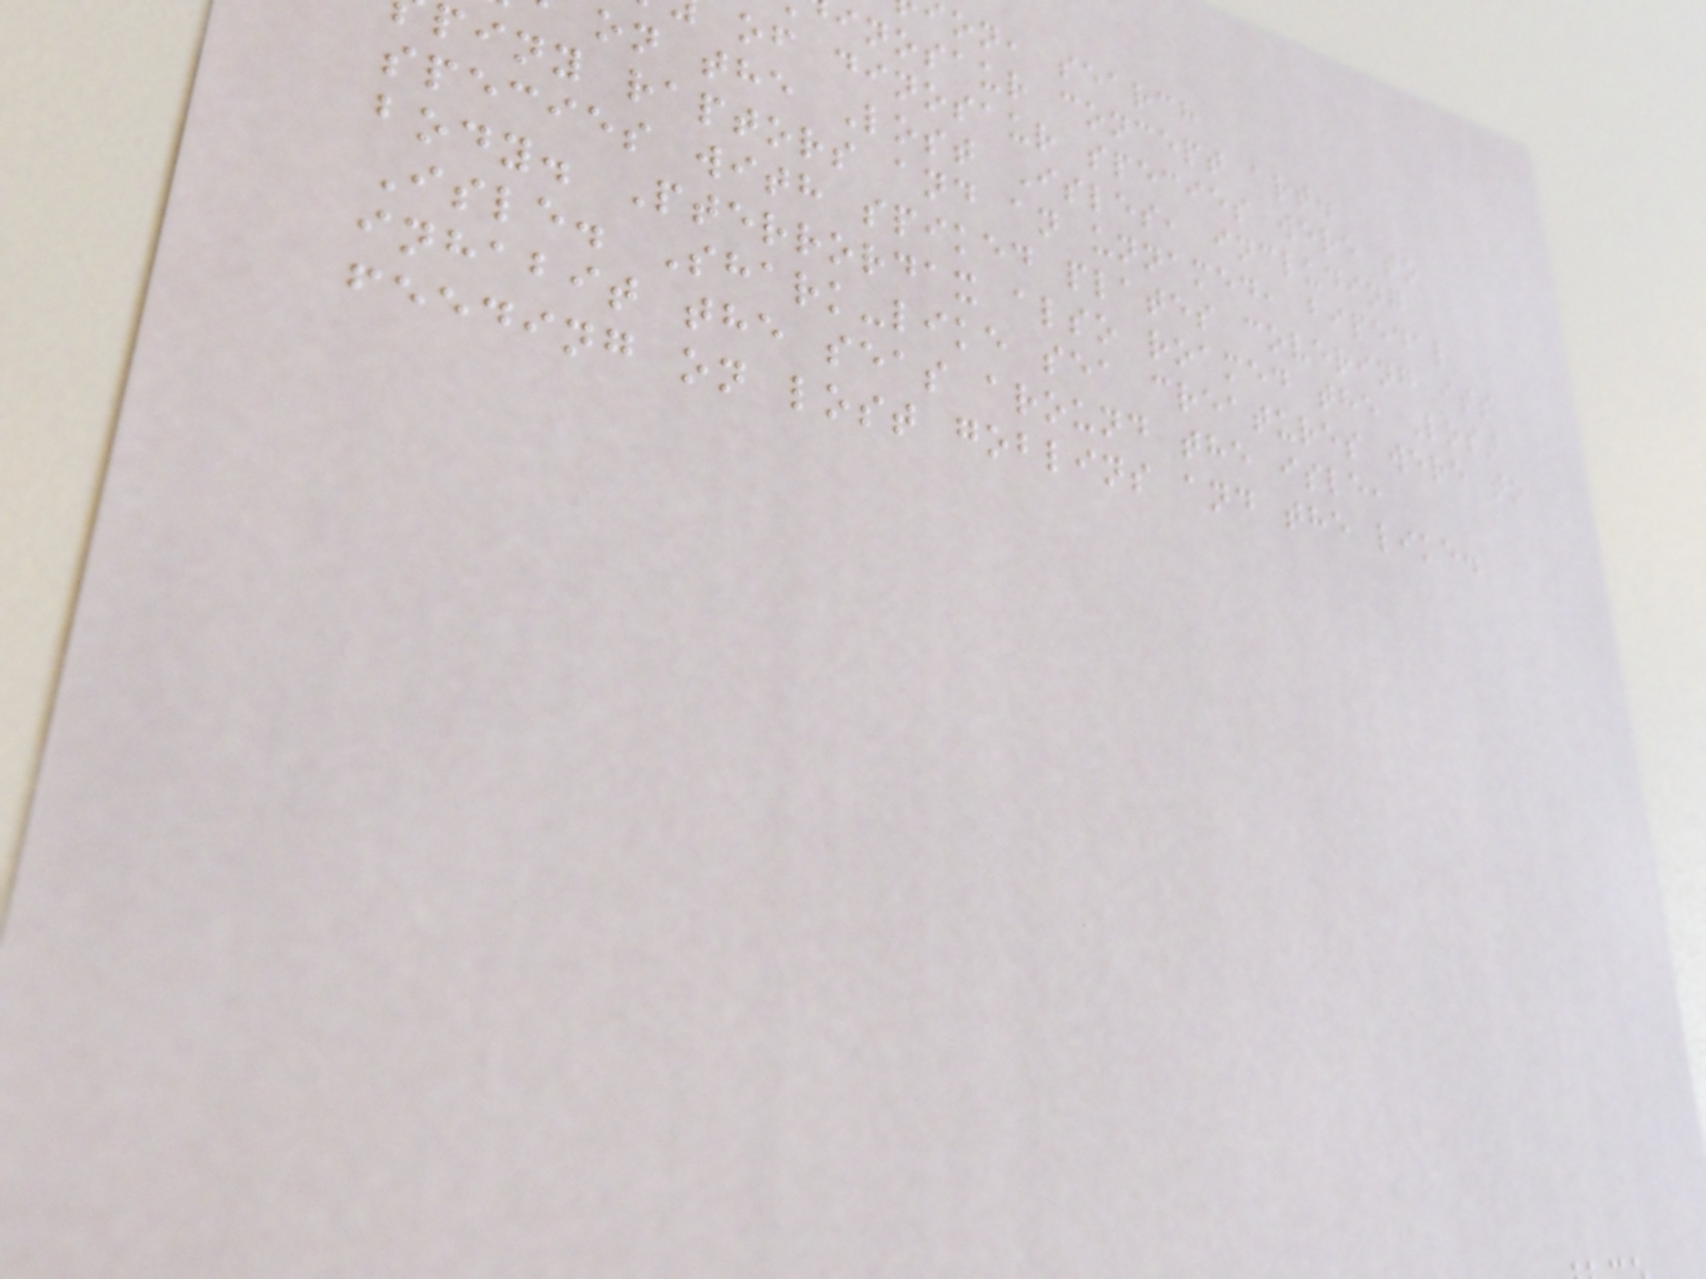on, search
inosaur concept art.
of dinosaur species were to
on the Lost Isles, including
piny raptors and an unnamed, bipedal
species with spiked plates covering its
body. Pterrordax also roamed the Lost
Isle. Shark-like sea creatures were to
inhabit the seas around the isle,
feeding on lost goblins and the like.
